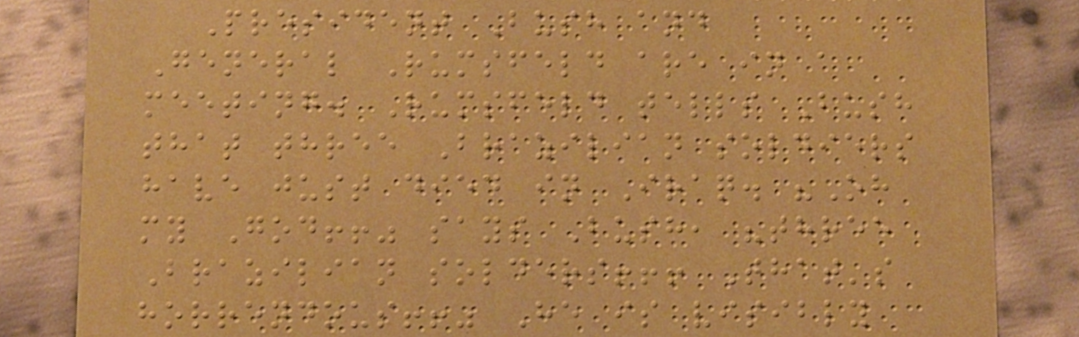President Bush and
General Rumsfeld are in a
meeting. Rumsfeld tells Bush
that three Brazilian soldiers
have just died in Iraq. "Oh
my God!!" says Bush, "three
Brazilian solders!!! That's
horrendous!!" He is visibly
